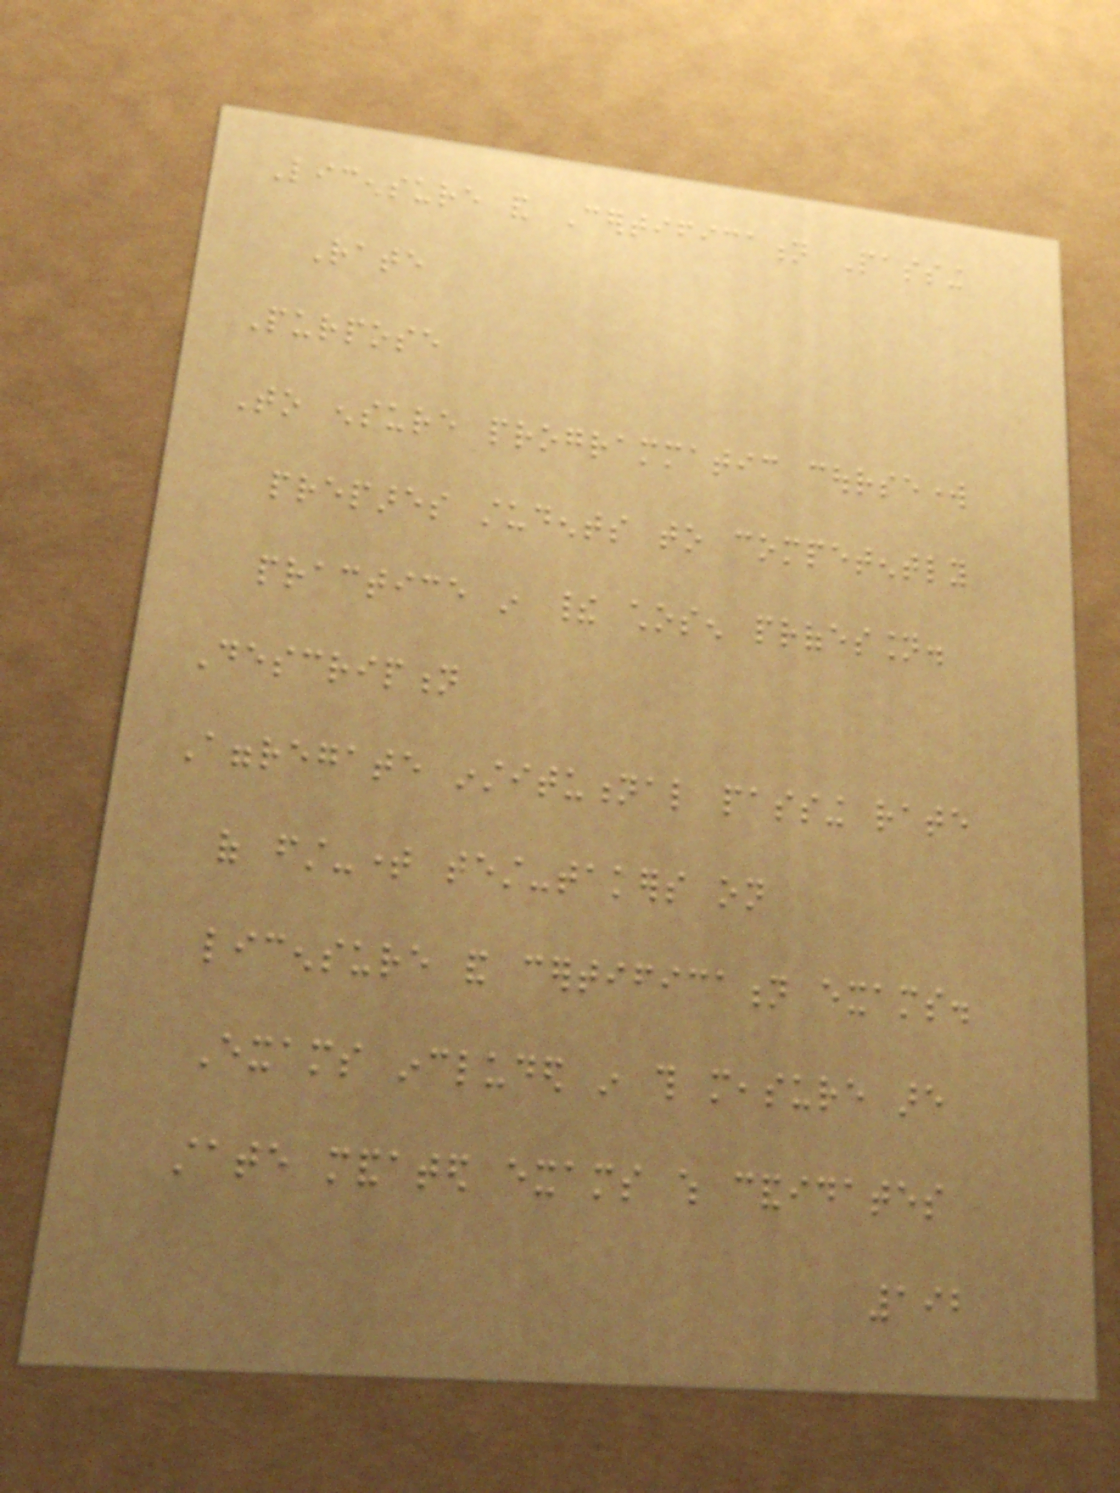Licensure and Certification Passing
Rate
Purpose
To ensure programmatic coursework
prepares students to competently
practice in their chosen profession.
Description
Aggregate institutional passing rate
of first-time test-takers on
licensure and certification exams.
Exams included in this measure are
state mandated exams which candidates
192
